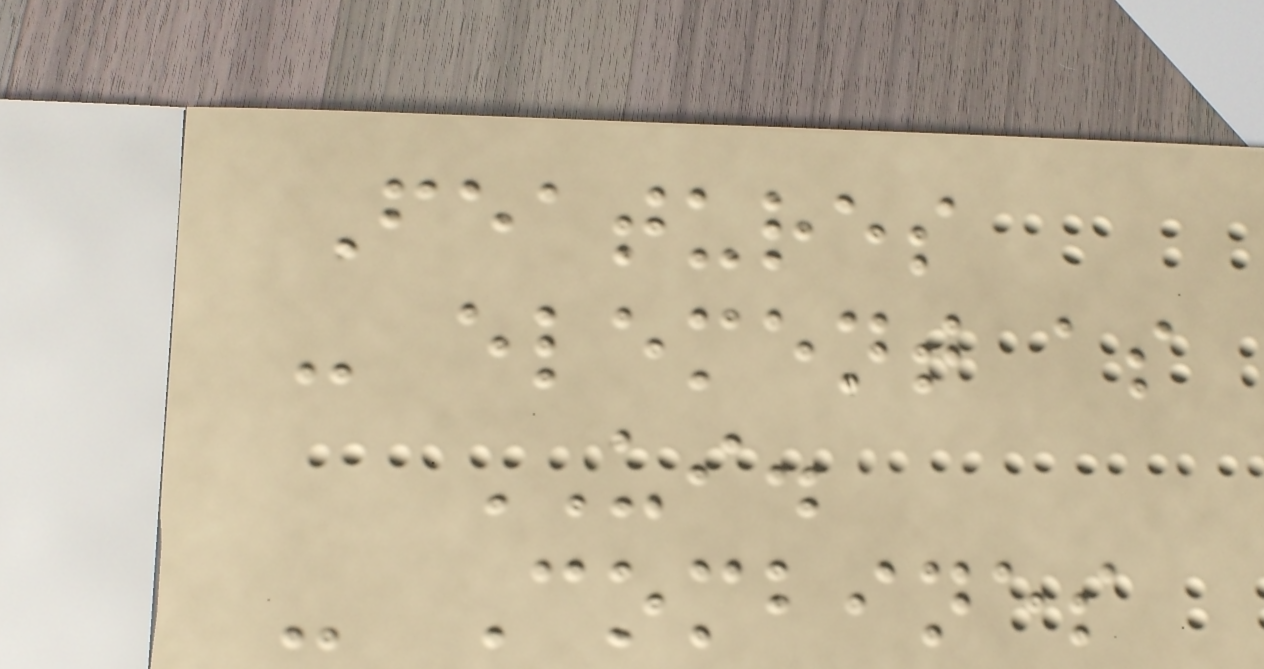Features
- element as
UI.
- Combines
